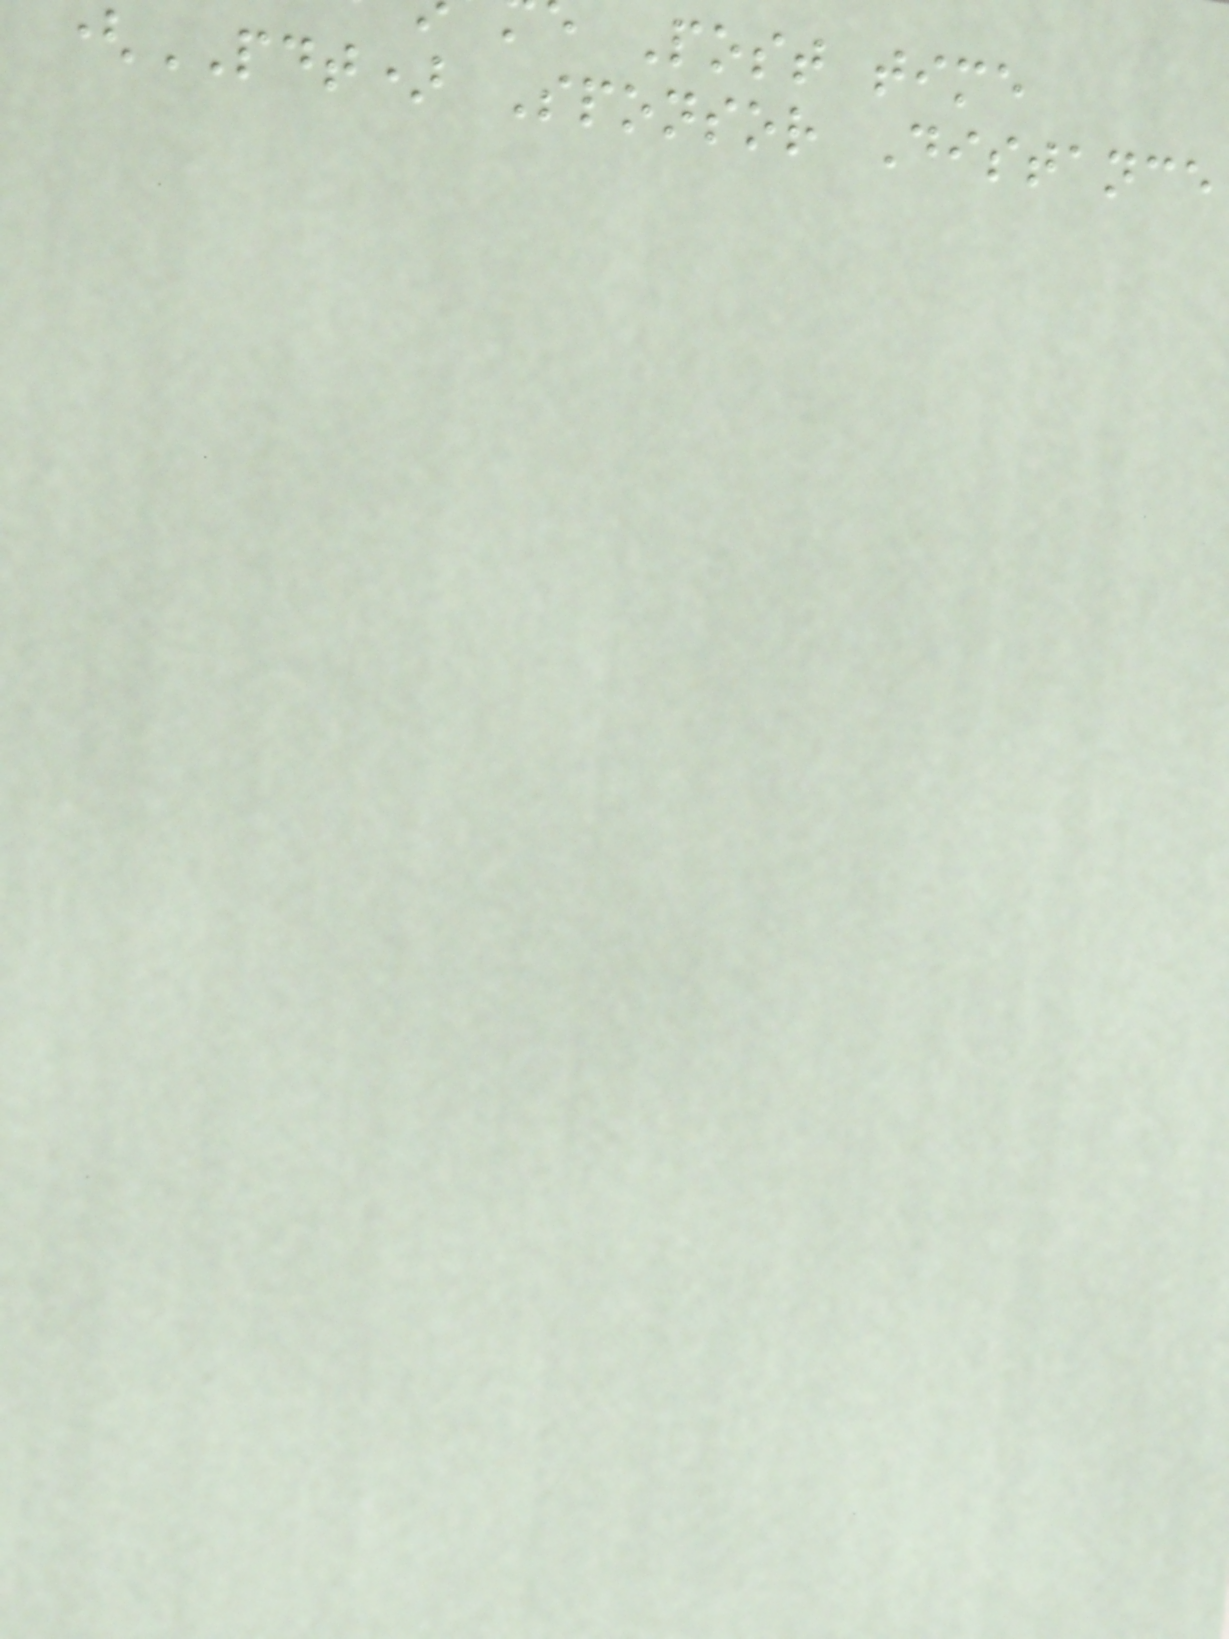Post time
(PDT) Sponsor Distance
